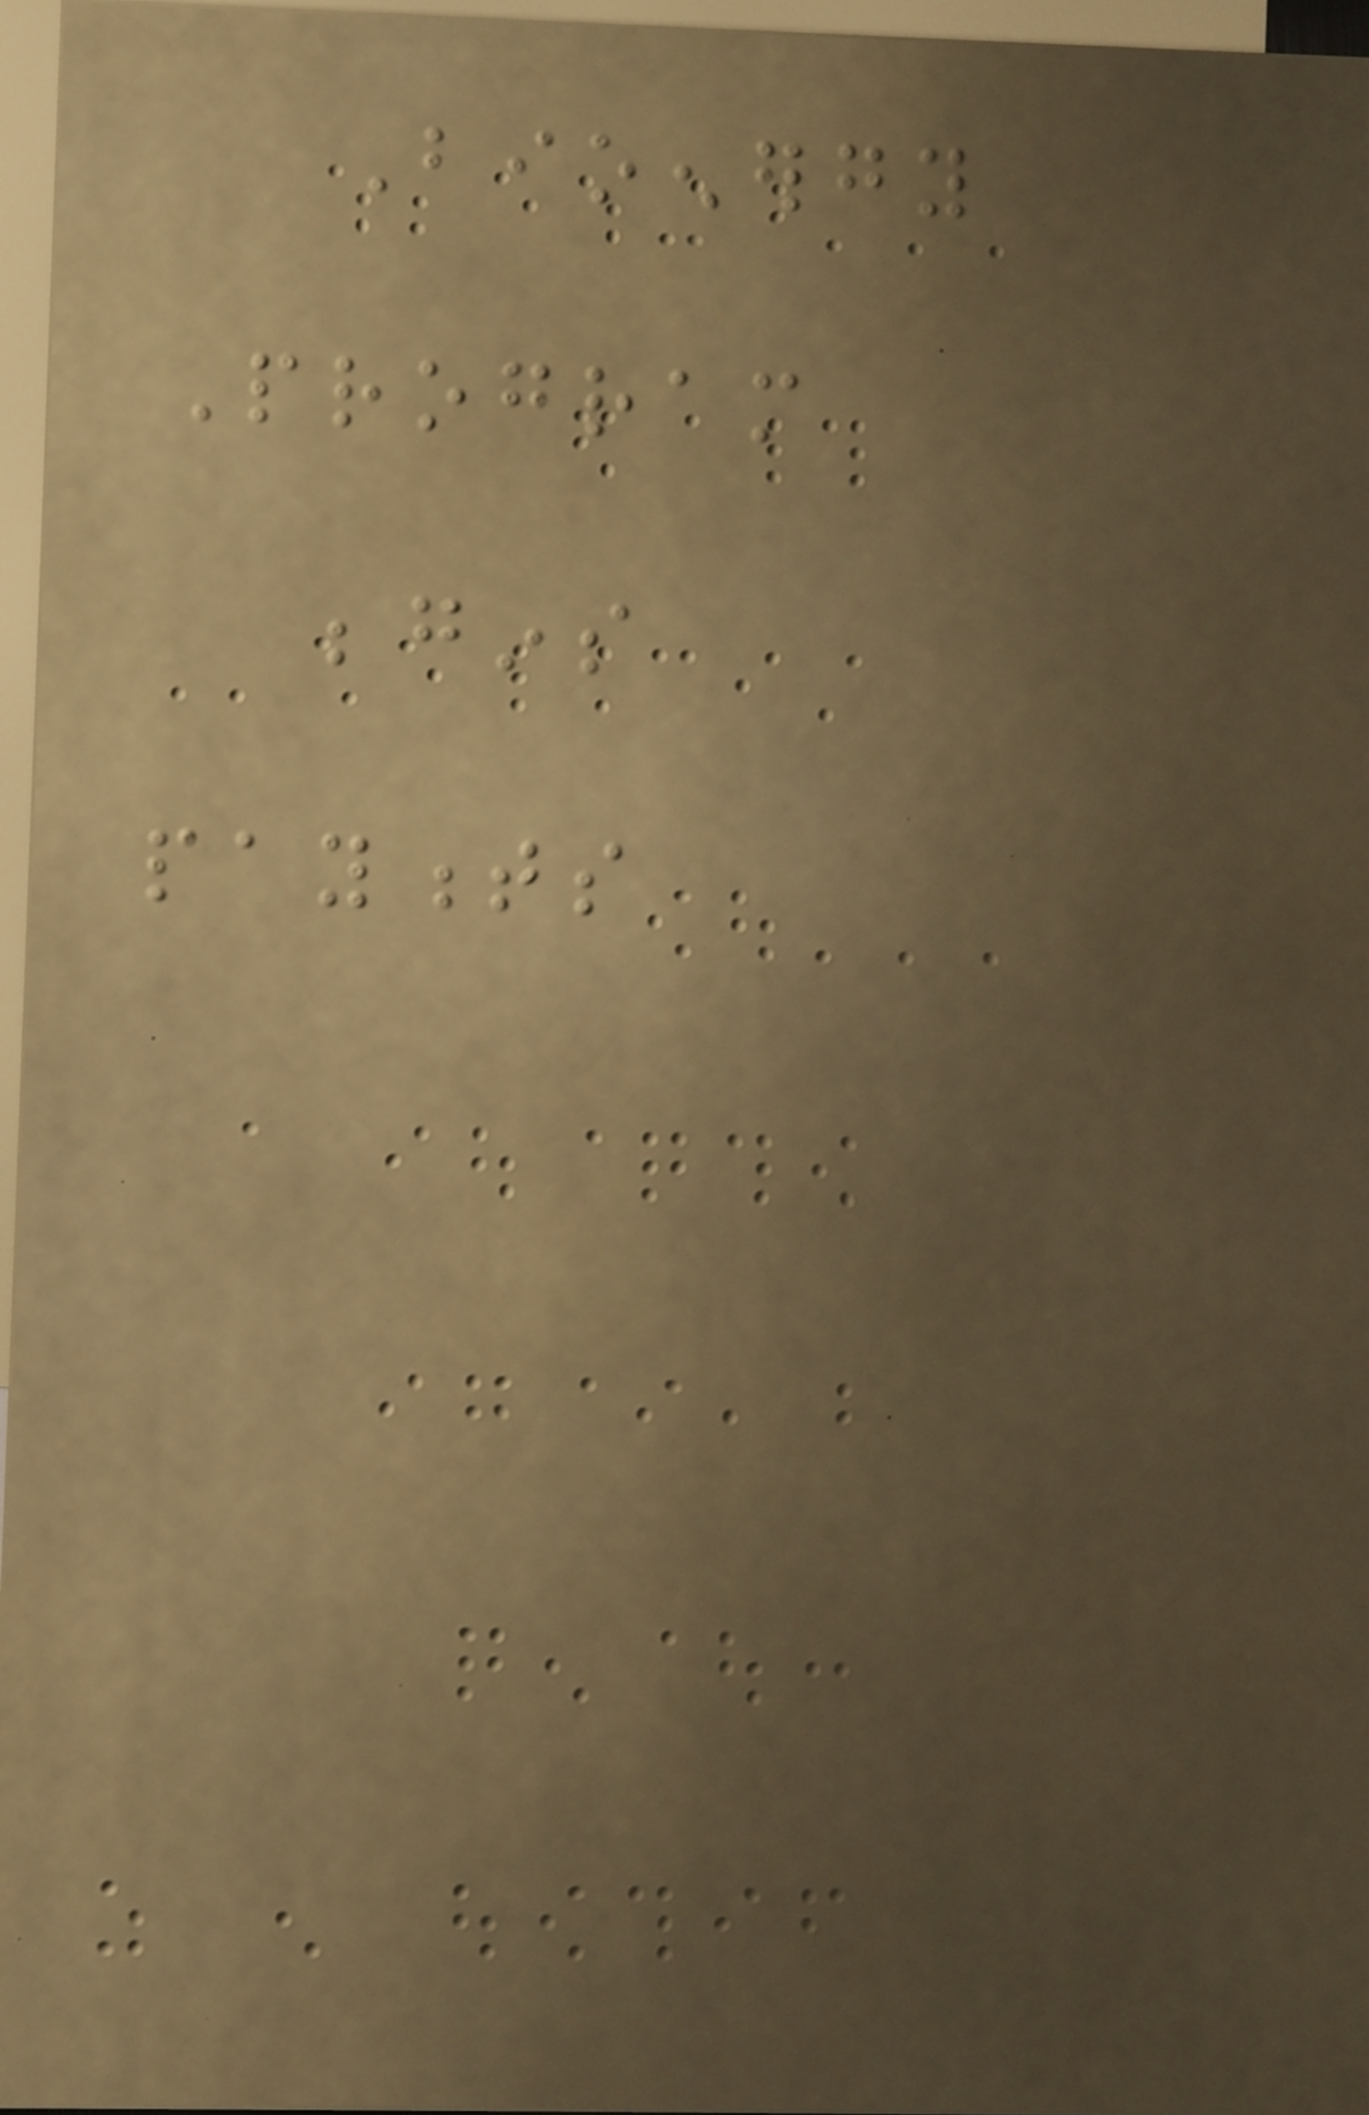Bioenergy
Program
begins
payments
